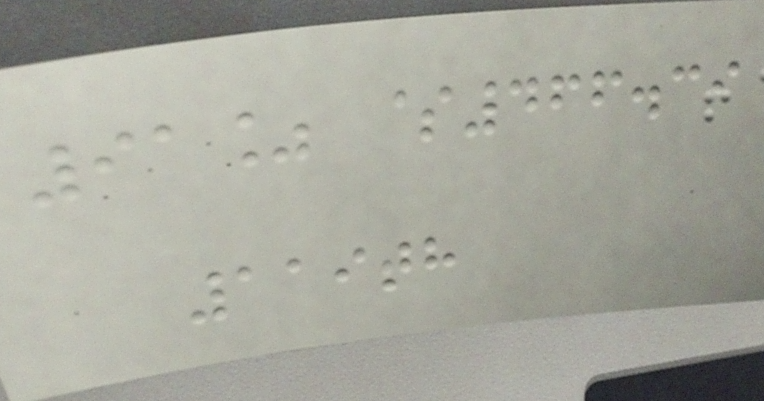91% $466.39
119th
